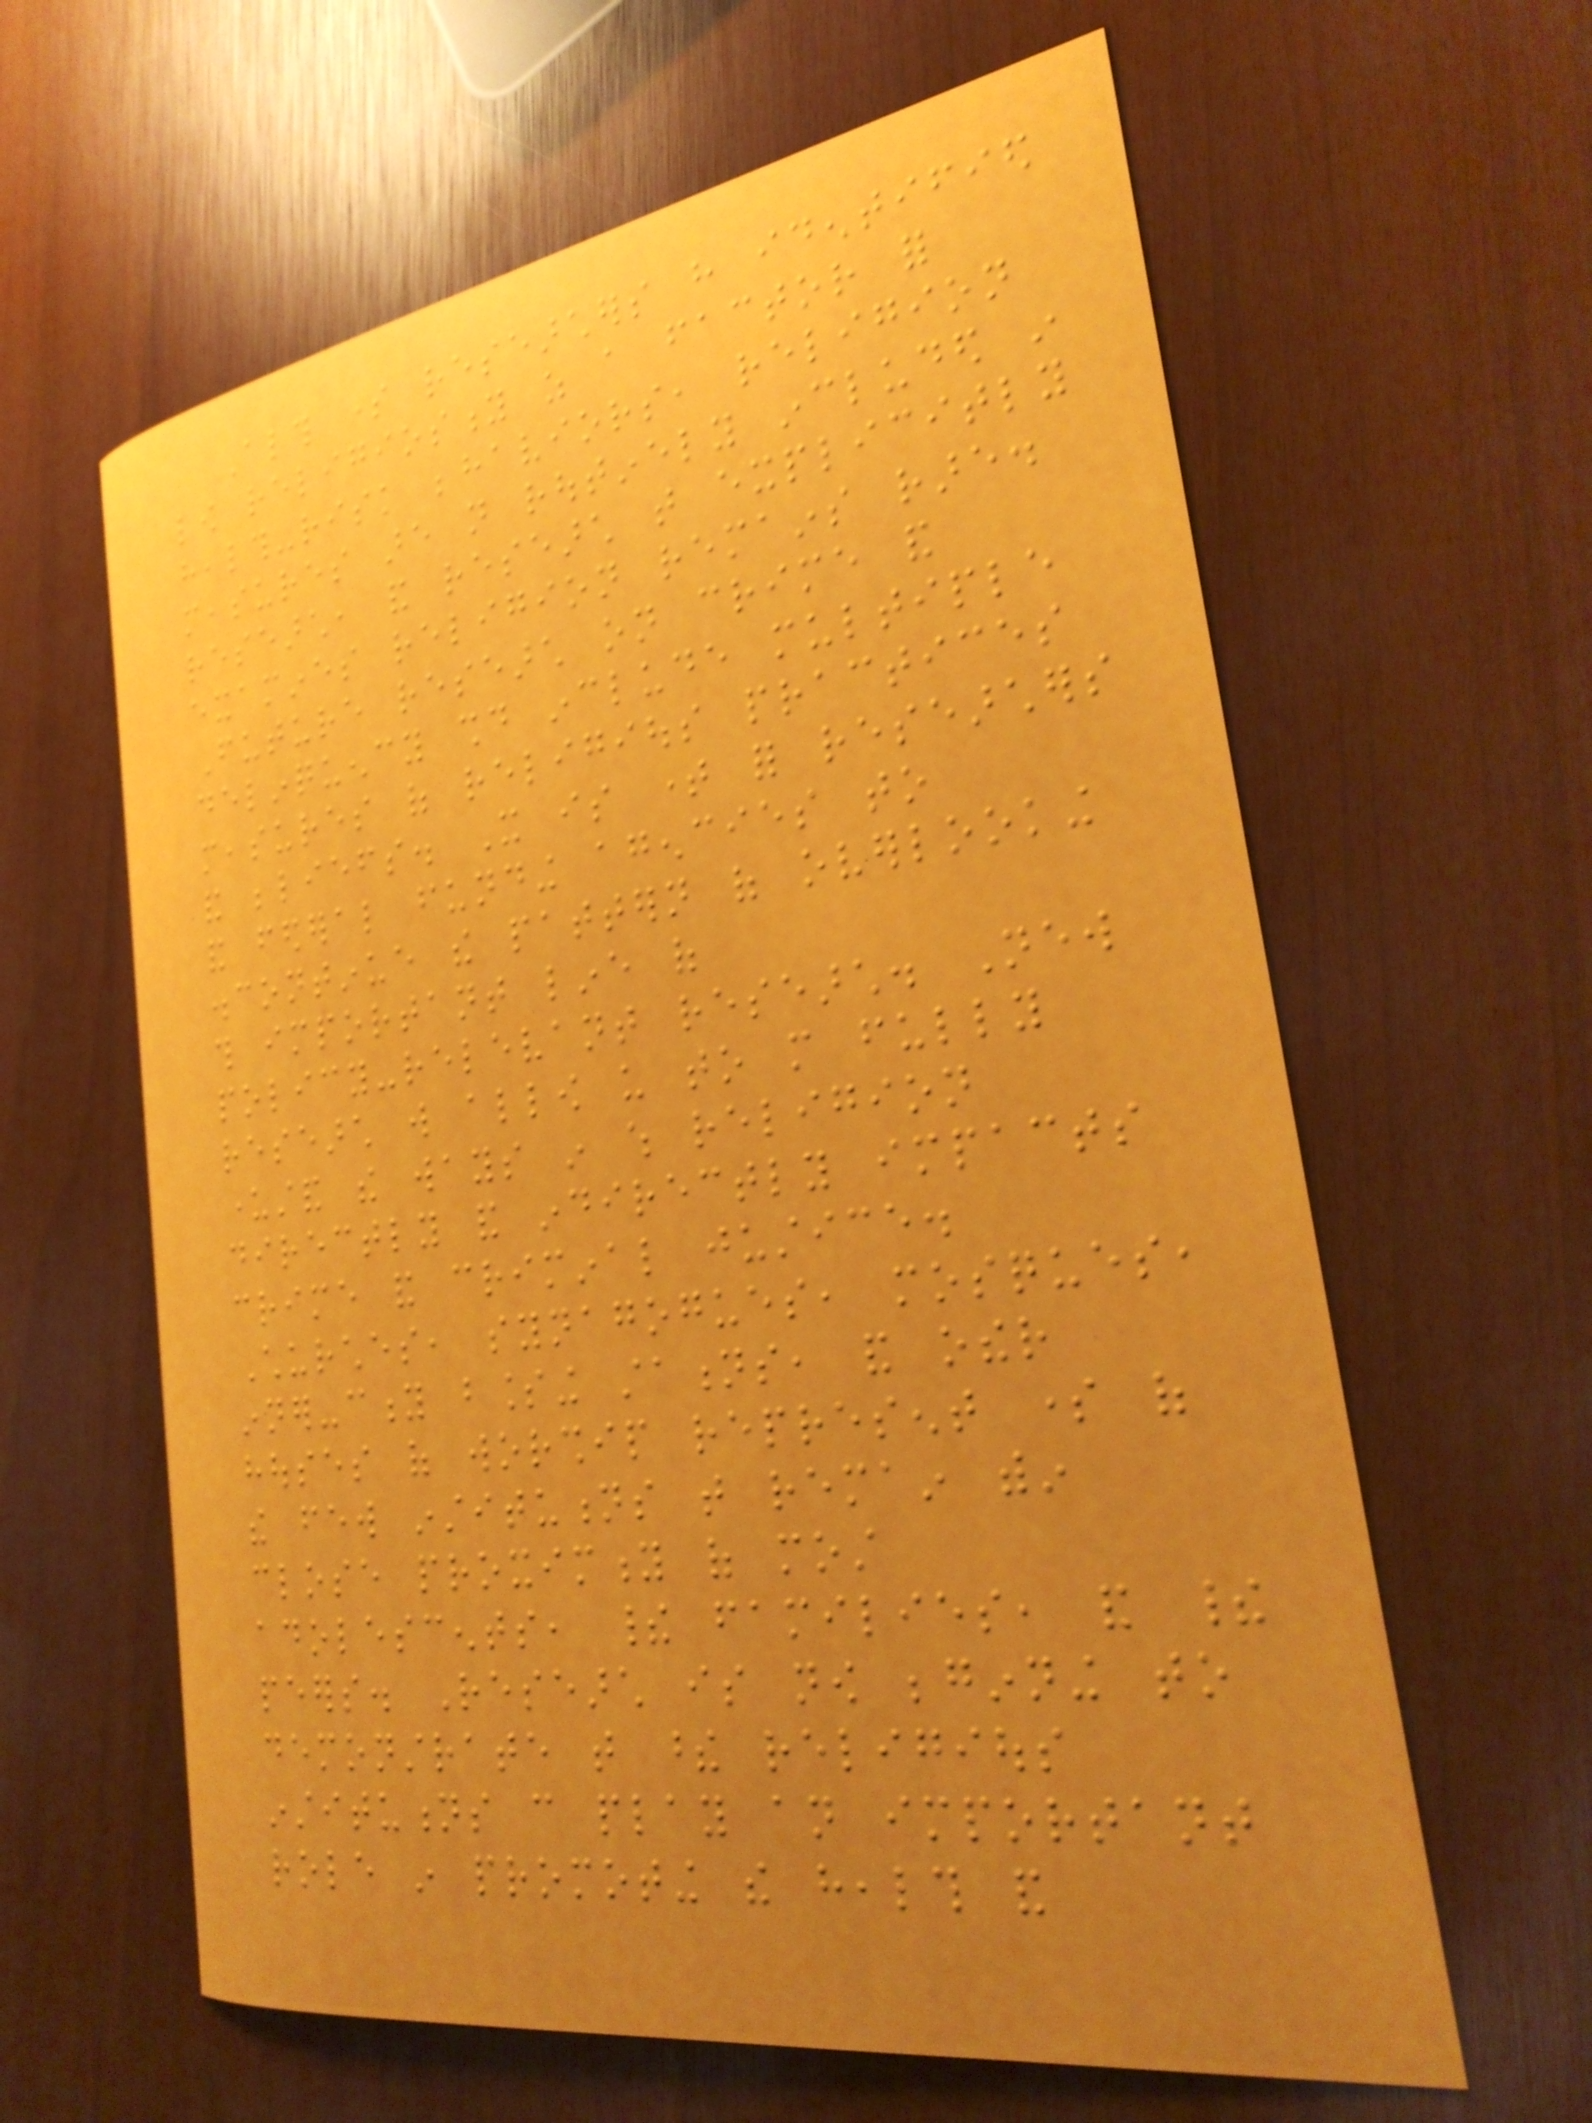Although some researchers have identified
low religiosity as a factor for
health-risk behaviors, religion
measures are not routinely included in
research, and research that explicitly
examines religion remains rare.
Future research on crime and
delinquency should include multiple
measures of religious practices
and beliefs. It is time for researchers
and federal funding agencies to
discontinue the pattern of overlooking
this important line of
policy-relevant research. New
research will allow us to more fully
understand the ways in which religion
directly and indirectly impacts
crime and criminal justice.
Churches, synagogues, mosques,
inner-city blessing stations, and other
houses of worship represent some of
the few institutions that remain within
close proximity of most
adolescents, their families, and their
peers. Research is now beginning to
demonstrate that these religious
institutions can play an important
role in promoting the health and
